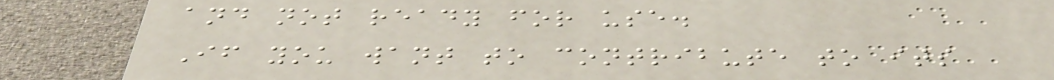and not ready for use.
If you want to contribute to its
